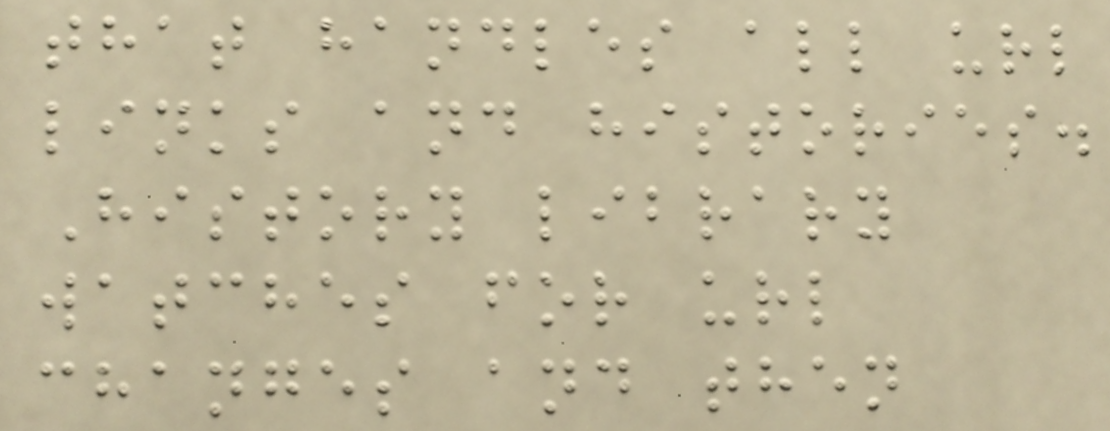that handles all url
links and histories.
History library
watches for url
changes and then
